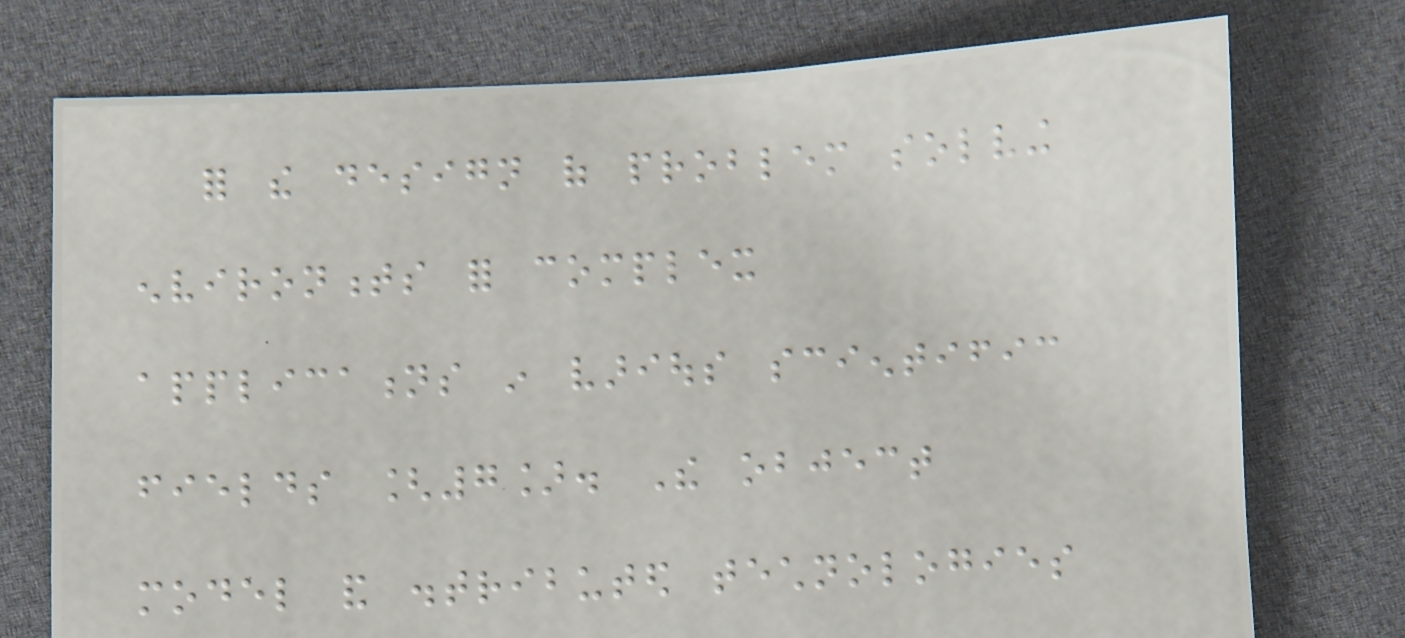for the design of problem solving
environments for complex
applications in various scientific
fields [7]. The object
model and distributed technologies
